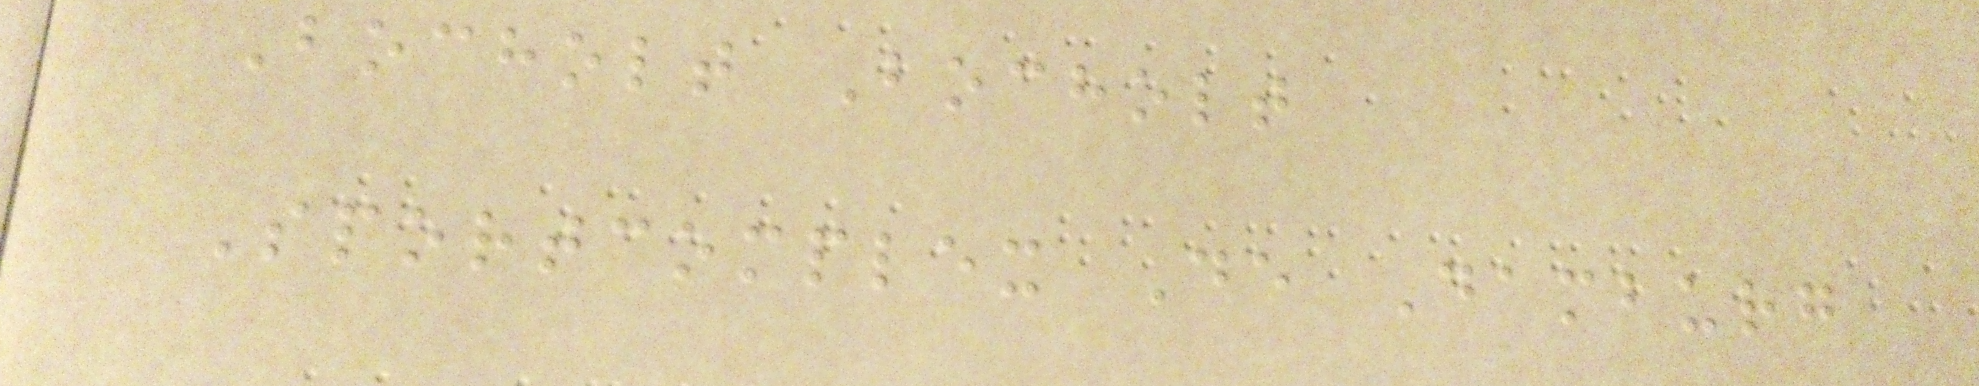Bocholt Bocholt
Sportcomplex De Damburg
